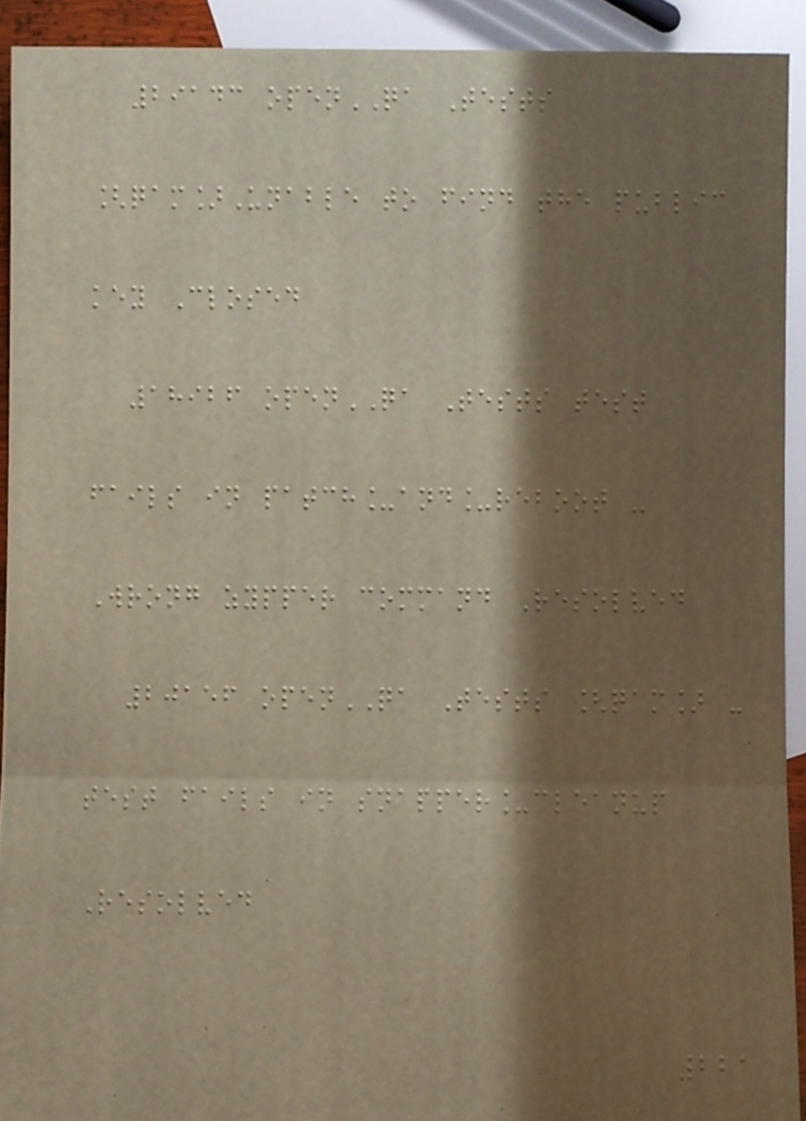29143 openQA Tests
[qam]Unable to find the public
key Closed
18926 openQA Tests test
fails in patch_and_reboot -
Wrong zypper command Resolved
20156 openQA Tests [qam] -
test fails in snapper_cleanup
Resolved
221
